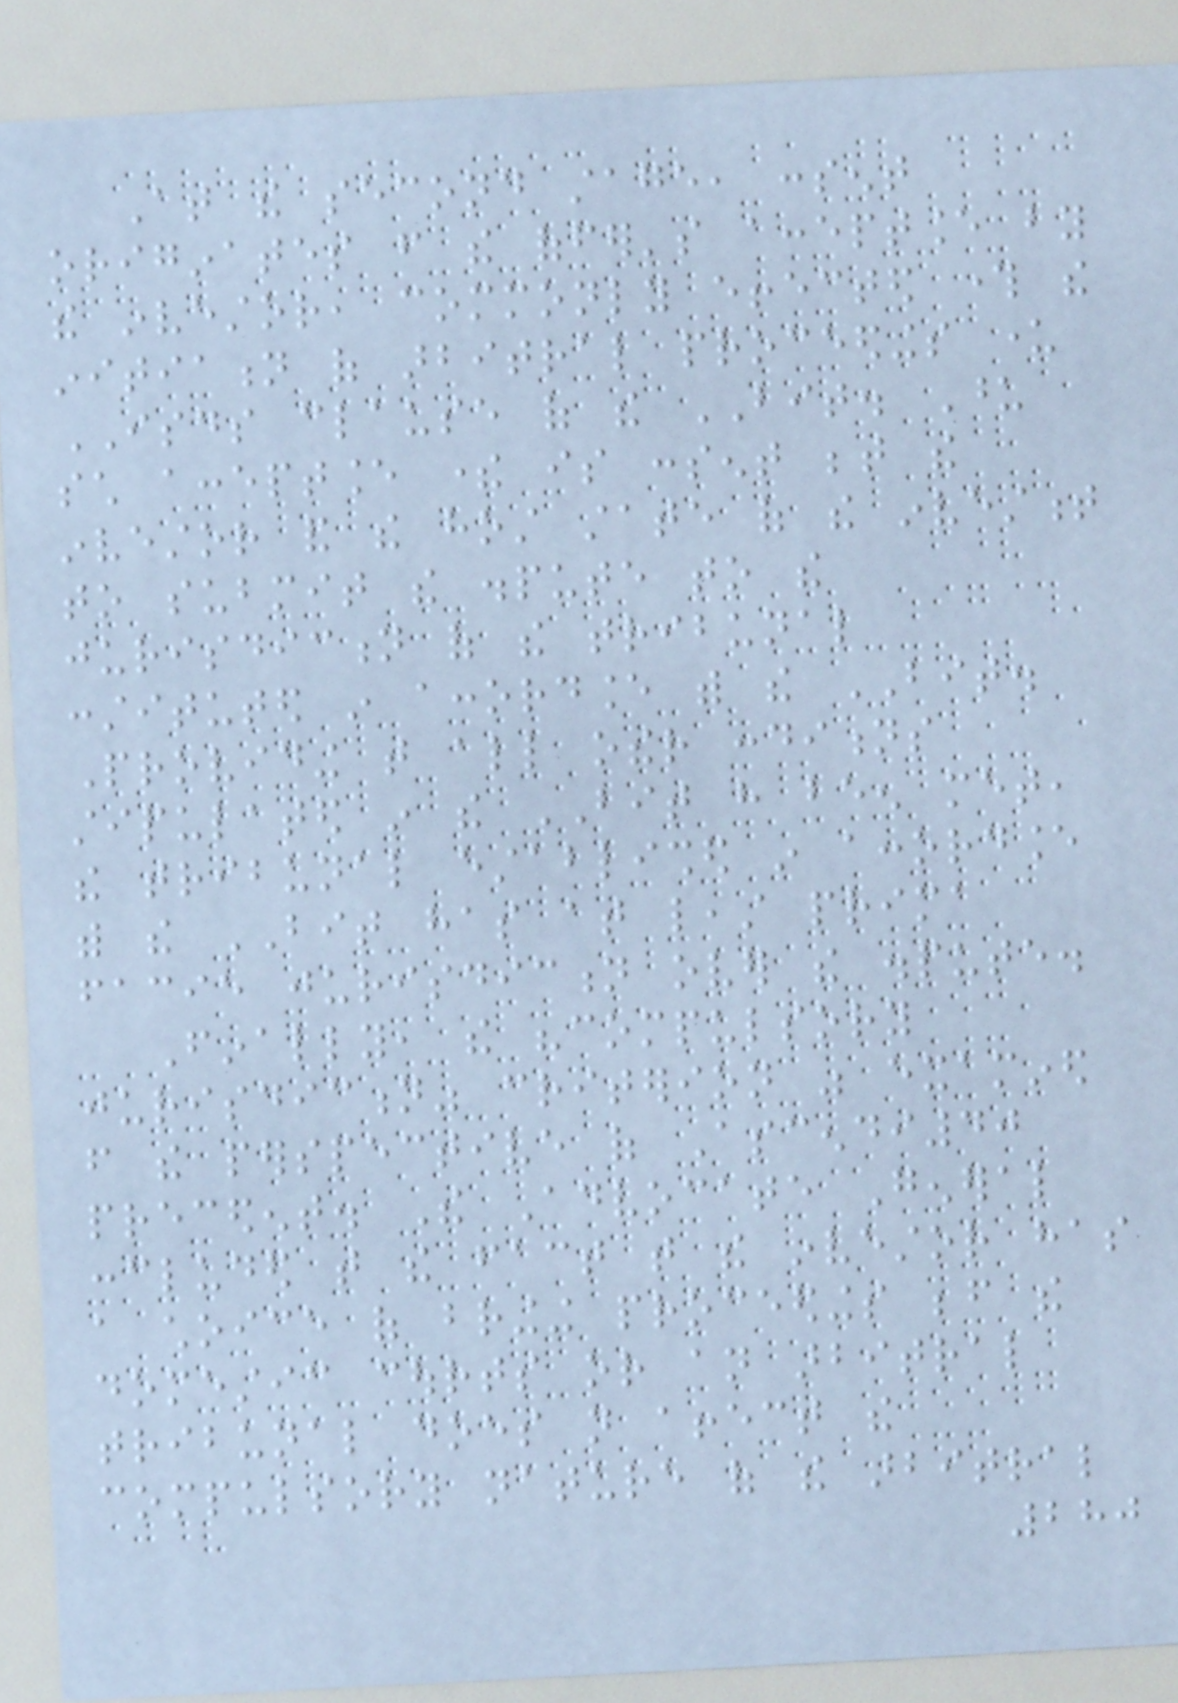At the second stage, consent
originates from the offer's acceptance by
the investor, commonly effected through the
initiation of arbitral proceedings under
ISDS clause of the BIT. Upon
such acceptance there is consent between the
investor and the host state of the investment
to submit the dispute to the
jurisdiction of the tribunal
constituted in accordance with the BIT.
Providing that all other conditions
stipulated in the BIT have been met,
the tribunal established in accordance
with the BIT has at least prima
facie jurisdiction over the dispute.
Finally, the "compulsory
jurisdiction" criterion was examined
from the perspective of Ascendi40
precedent. The Advocate General
concluded that the fact that the investor has
a choice of bringing proceedings before the
domestic courts or an arbitral
tribunal does not affect the
compulsory nature of the arbitral
280
